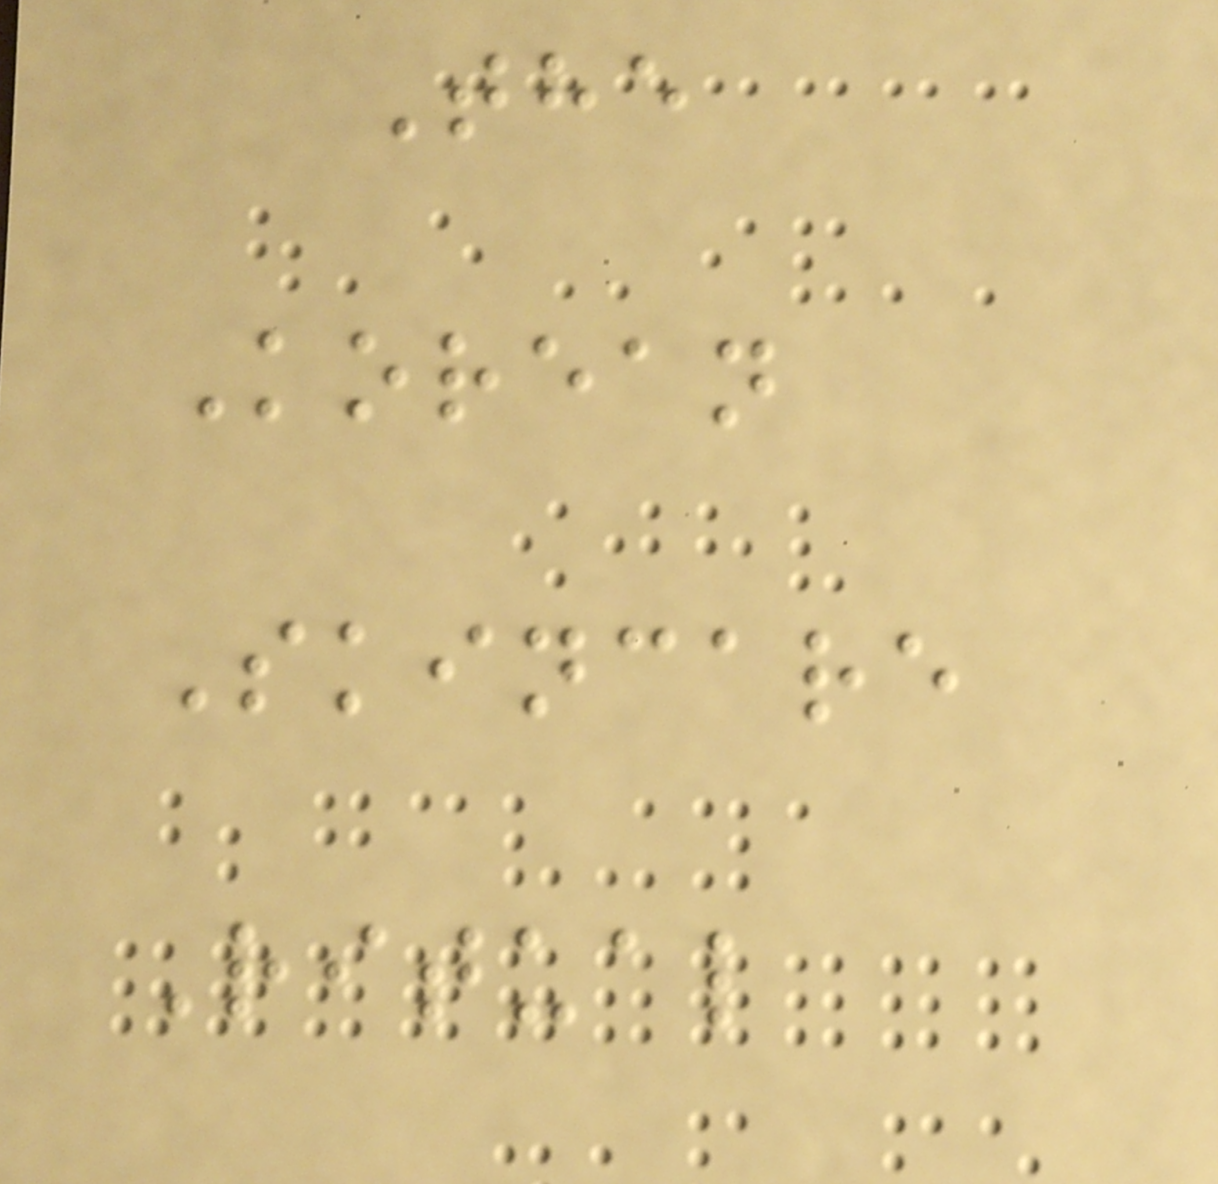The
Korean
Skincare
Ritual
